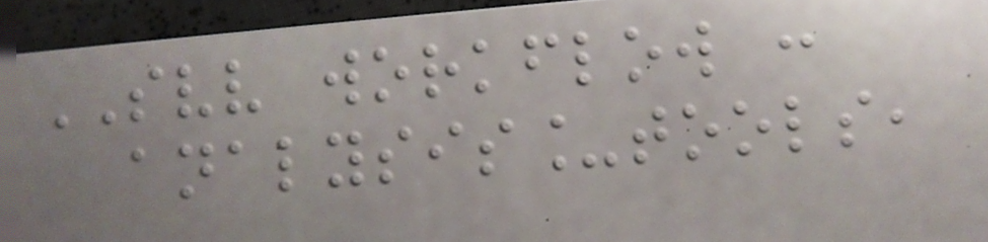SVV workflow :
analysis_tools,
